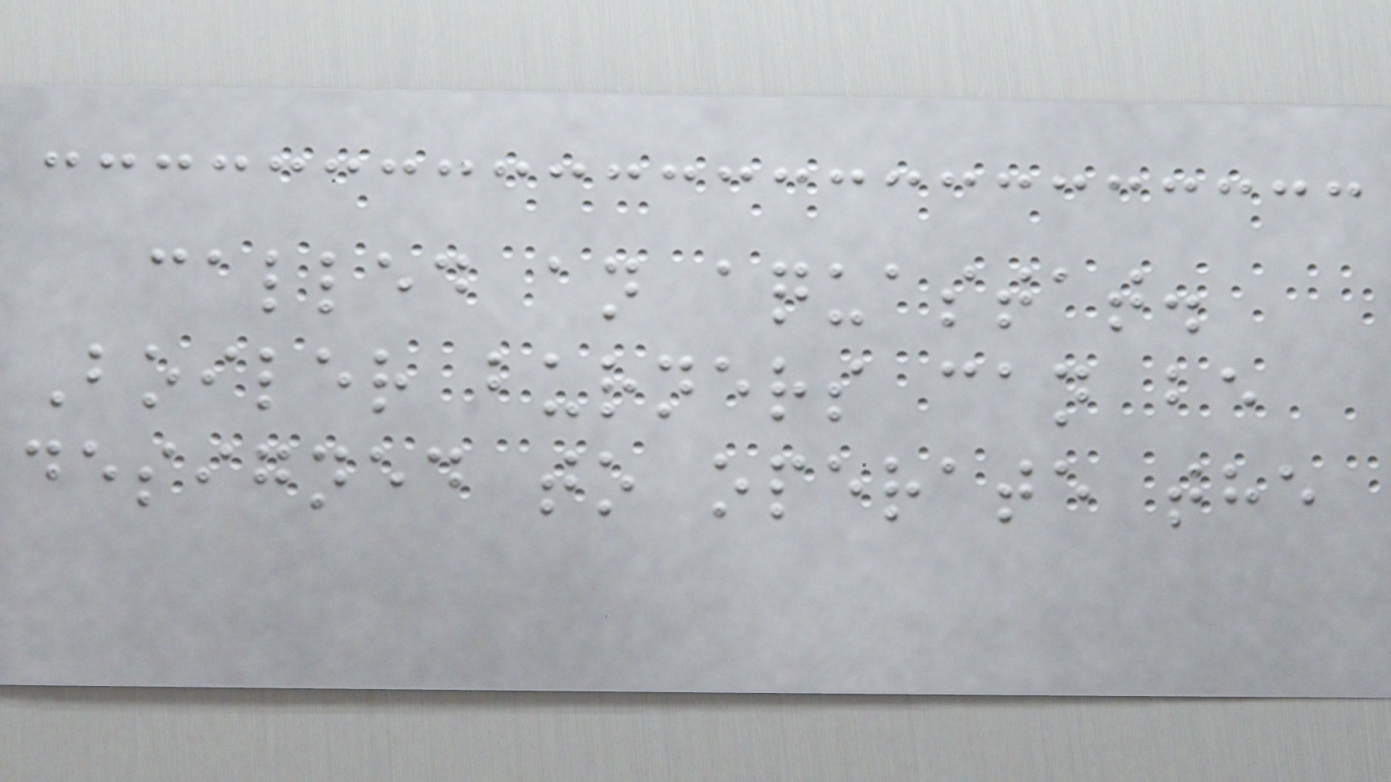called an aquastat.
Boiler burners can be
designed to operate the
